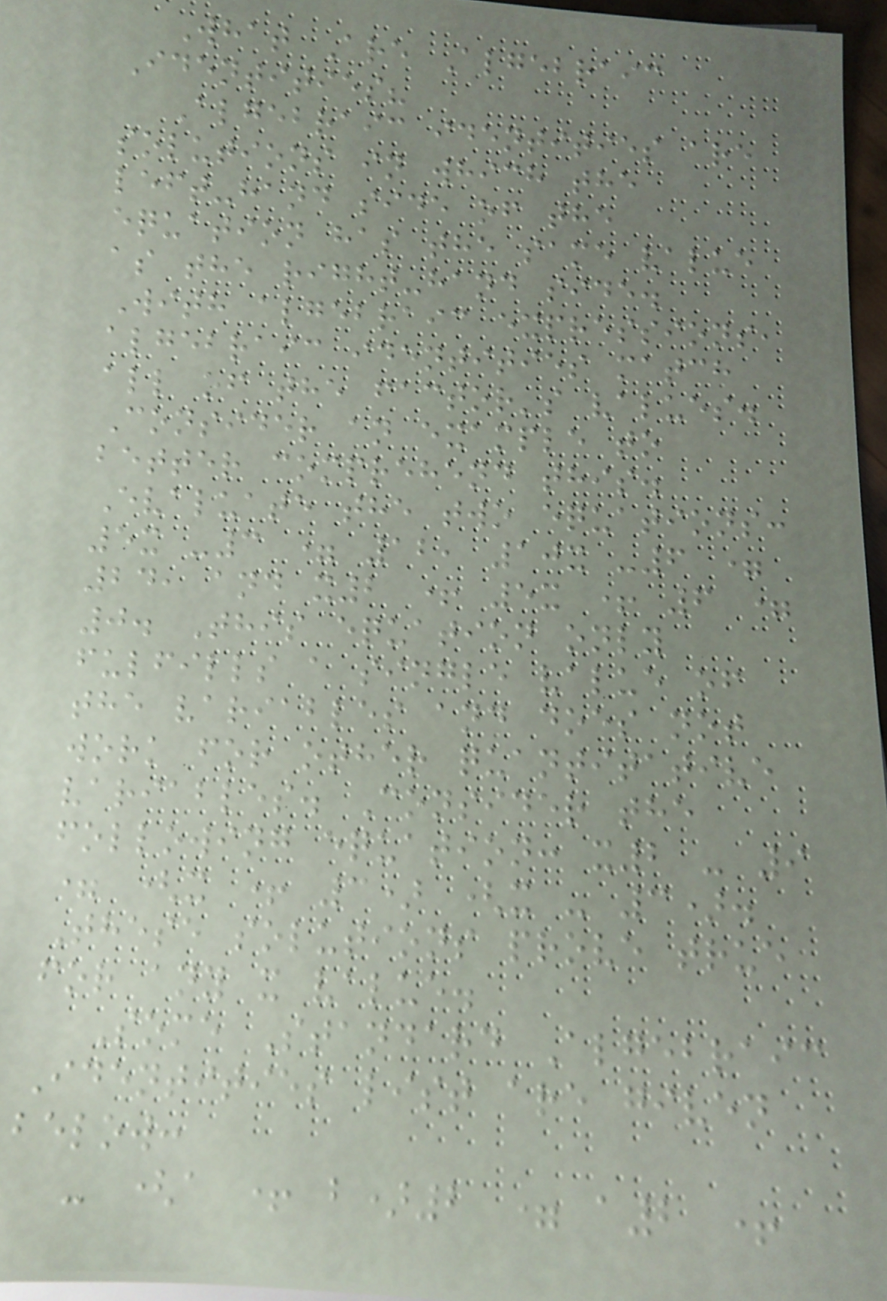What Are Algebraic
Identities?
Algebraic identities are
solutions in which the
left-hand side of the
equation has the same value
as the right-hand side.
With algebraic expressions,
algebraic identities match
all of the factor's values.
Consider an example to
better comprehend this.
Evaluate the two equations:
5x -3 = 12, 10x -6 =
24, and x2 + 5x + 6 =
0. This equation only
fulfills a single value of
the variables and does not
work for other quantitative
variables. Consider the
following equation: x2 - 9
= (x + 3) (x - 3).
These solutions prove true
for any x value.
Some Standard Algebraic
Identities list are given
below:
- (a + b)2 = a2 +
